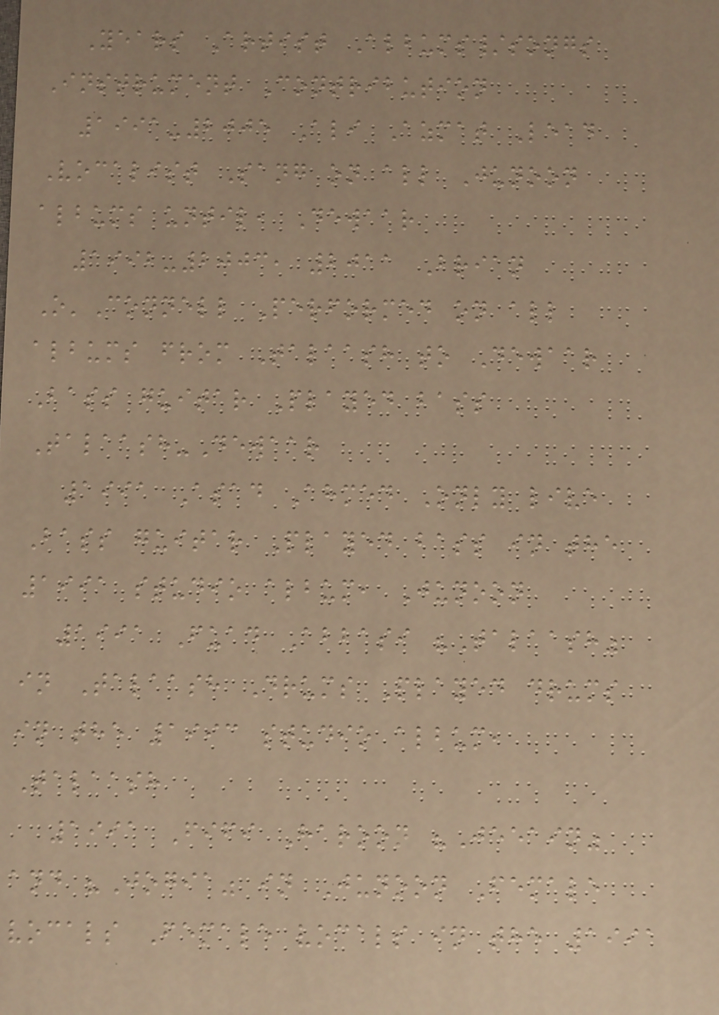Years Artist Albums/songs
Instrument Contribution
1991-2005 Ali Azmat Lead
Vocalist Sang on all Junoon
albums until, Dewaar
1992-2003, 2011 Brian
O'Connell Performed on all
albums from Talaash to Dewaar
Bass guitar Played bass
Talaash-Dewaar
1991 Asad Ahmed Only live
Bass guitar Played bass in the
1991 studio album, Junoon
1991 Fuad Abbasi "Talaash"
in Talaash Drums Played drums
in the 1993 studio album,
Talaash
1991 Fifi Haroon "Jeeain"
and "Jogia" in Junoon Female
vocals Female vocals in the 1991
